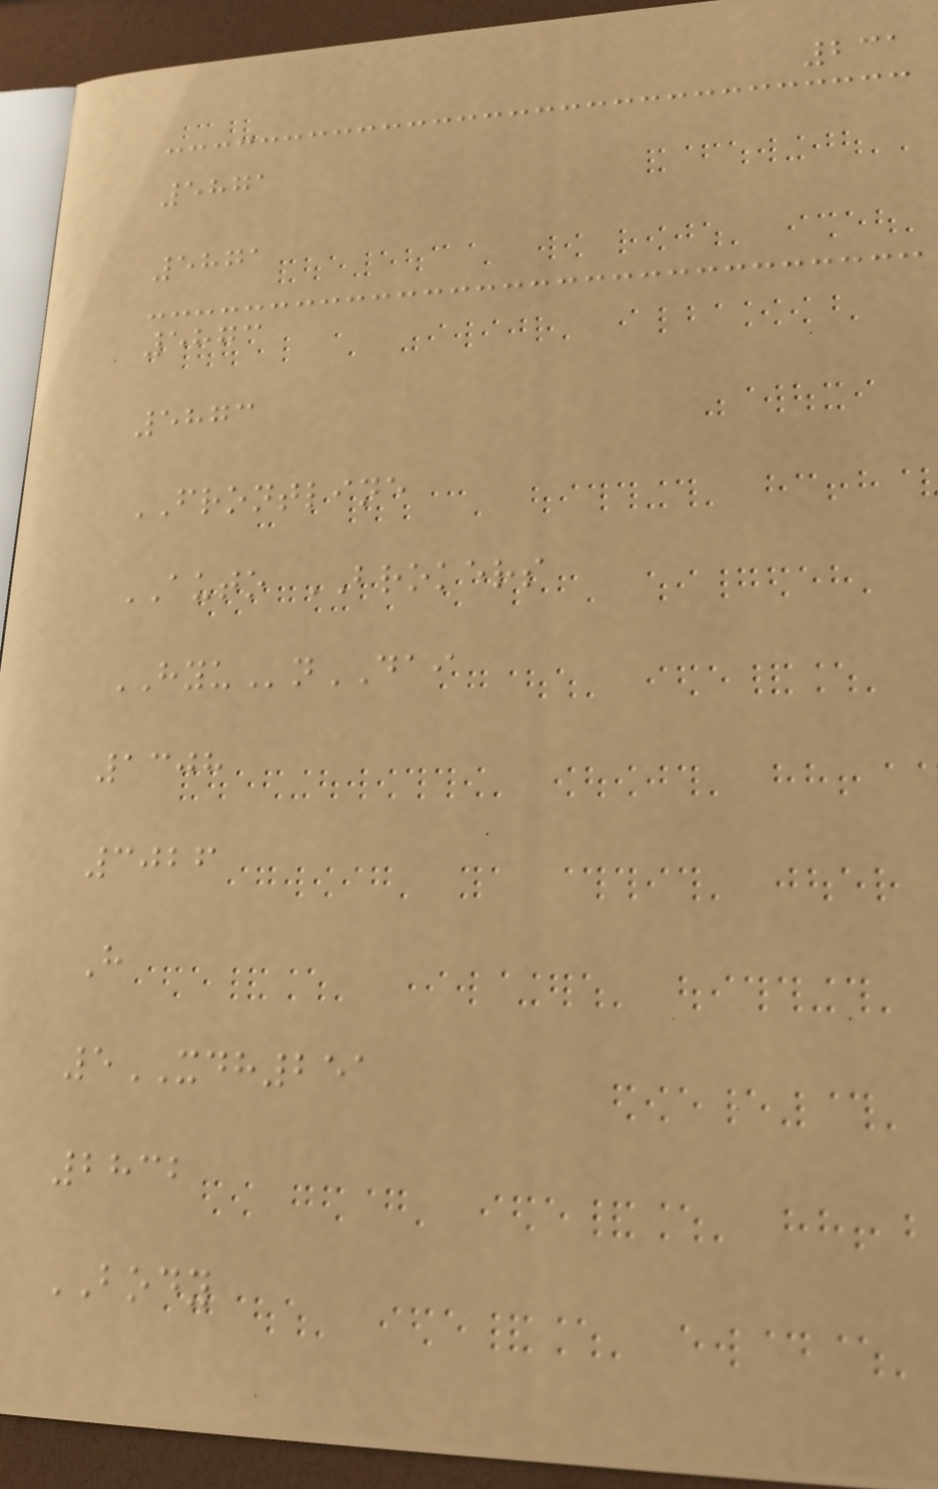231
5871
5871
5873
5873
FRONTLINE
AUTO BROKERS
HYUnDAI
1308
3026
H
5XDH251
2832
BODY
